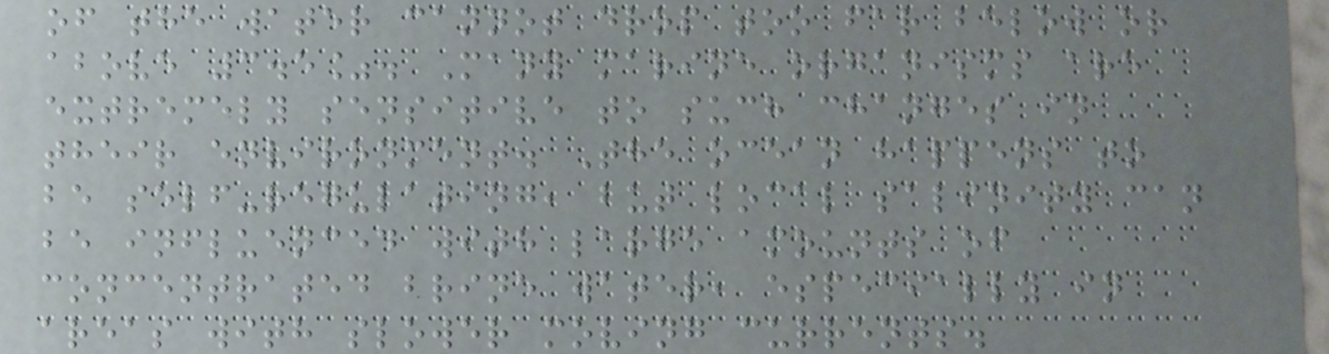of the water cannot drop too far below or
above 3.5%. Many marine organisms are
extremely sensitive to such changes in
their environment. The ocean happens to
be self-regulating, but local salinity can
be influenced with large amounts of
concentrated brine water, especially in
areas with slower moving currents.
